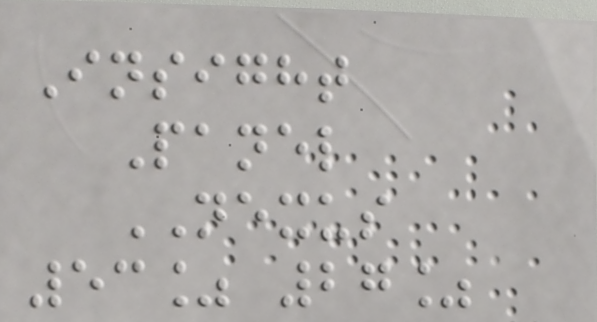Insight
Panel
NEXUS
53% 27%
